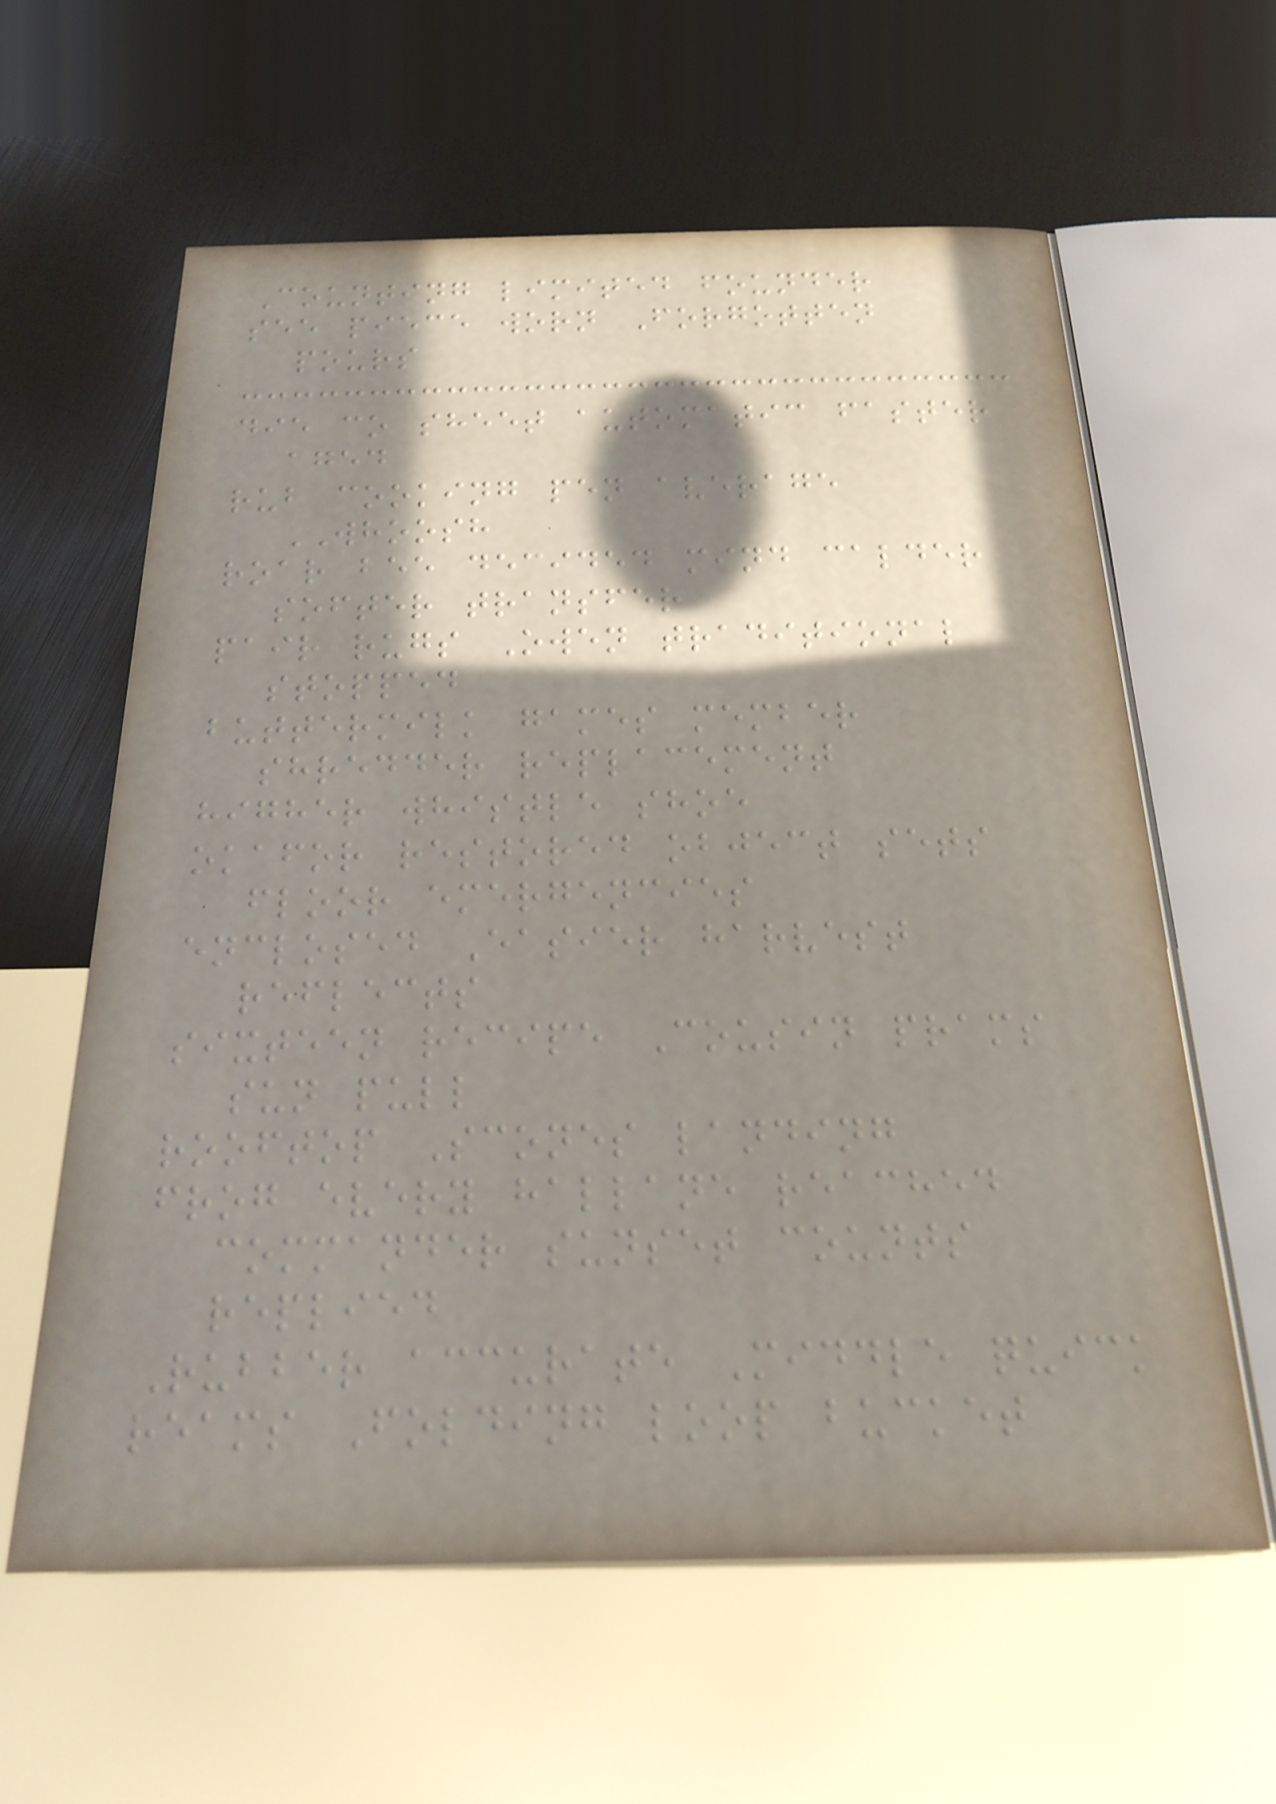Counting limited founder
see piece worn Forgotten
pours
die co sheet automatic faster
aged
rub cooking pen average
WHOOSH
roar bee decided mind calder
softer transfer
pair rugs Owen traditional
stopped
buttermilk games member
shredder replacement
higher whistle shoe
okafor restored object sets
floor emergencies
enclosed Easier harvest
reflects
sixteen recipe Cousin prams
sun pull
rooftop Scones landing
frog every hallane reached
commander sunset counts
replied
Rubber accurate Middle quick
reams Folding loop bucket
